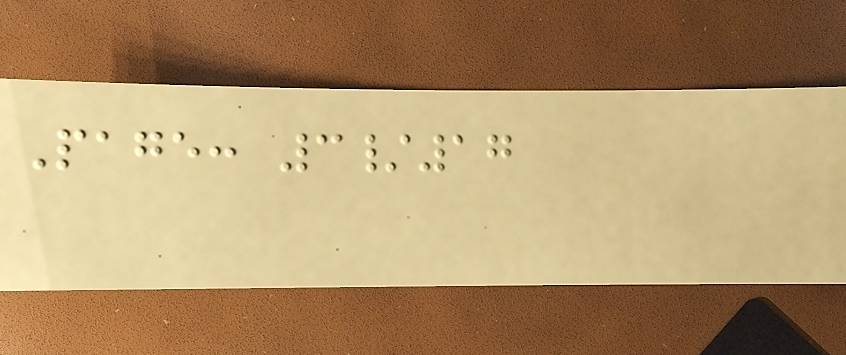Page: 3/17
